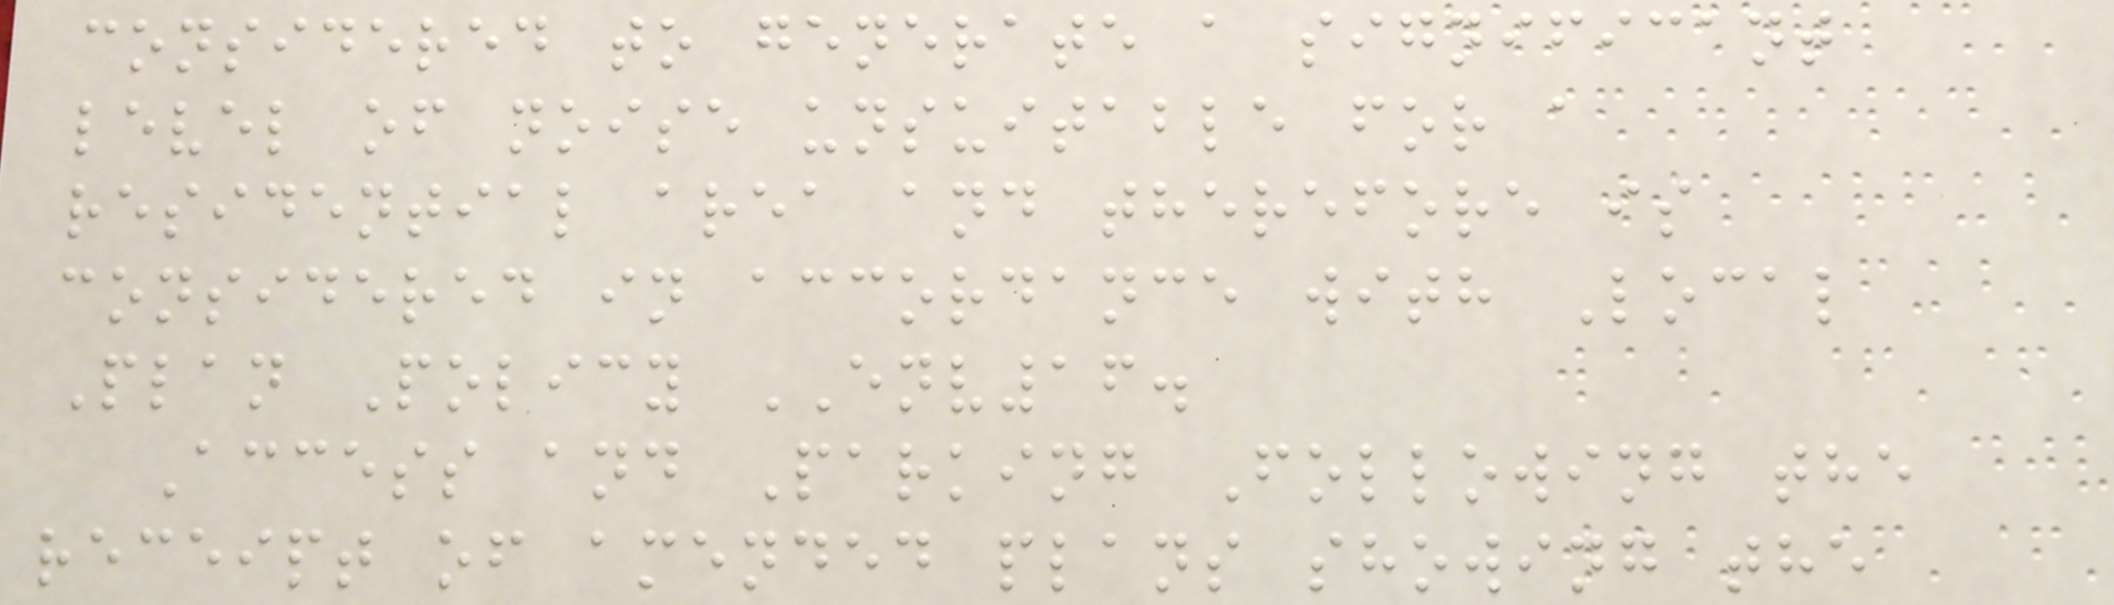considered to generate a significant
level of noise unsuitable for a
residential area and therefore is
considered in accordance with Local
Plan Policy ENV16.
Access and Parking Following the
receipt of amended plans showing the
